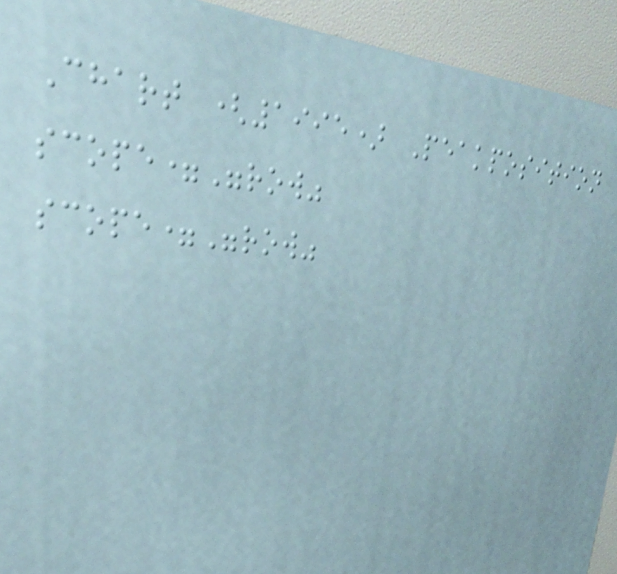Chart (1995) Peakposition
scope="row"
scope="row"
